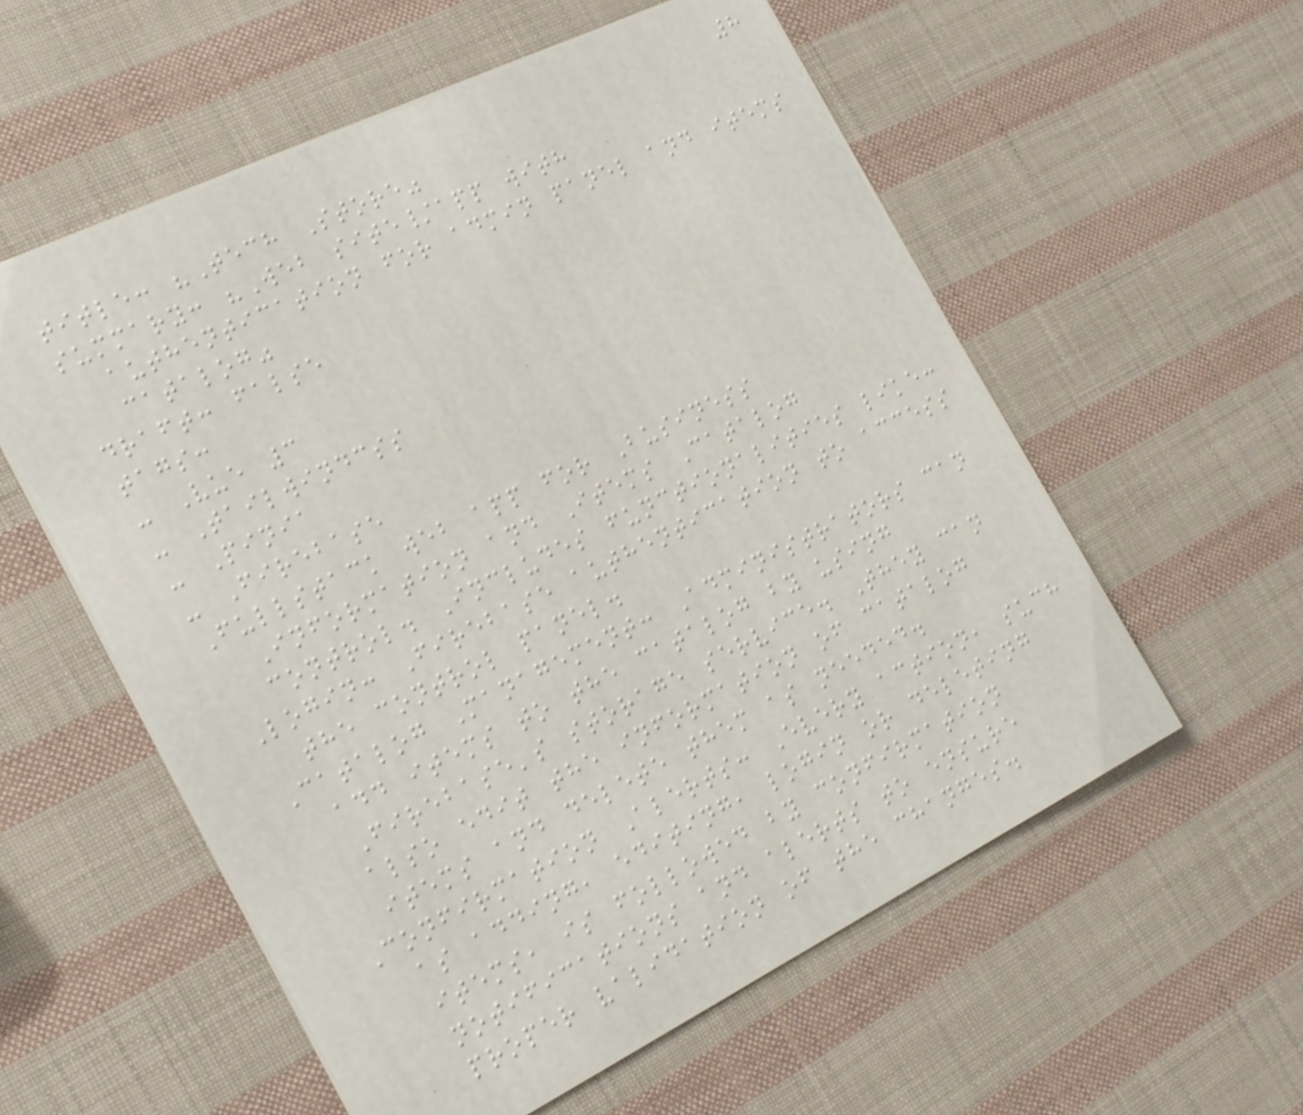8
title: "Tech Store"
summary: "Web site/app with
authentication for admin panel and items
catalog"
draft: false
tags:
- Vue 3
- Tailwindcss
- Pinia
- Firebase
Fullstack web app for Business
Information and Items Catalog
control. Includes functionalities like:
Login: Firebase authentication to access
the control panel.
Catalog Management: Administrators can
add items to the catalog by using
Firebase's storage service. They can
also edit the information of catalog
items and delete them as needed.
Confirmation Alerts: Every action, such
as adding, editing, login or deleting
items, is followed by confirmation
notifications and alerts to ensure
proper validation of the changes.
